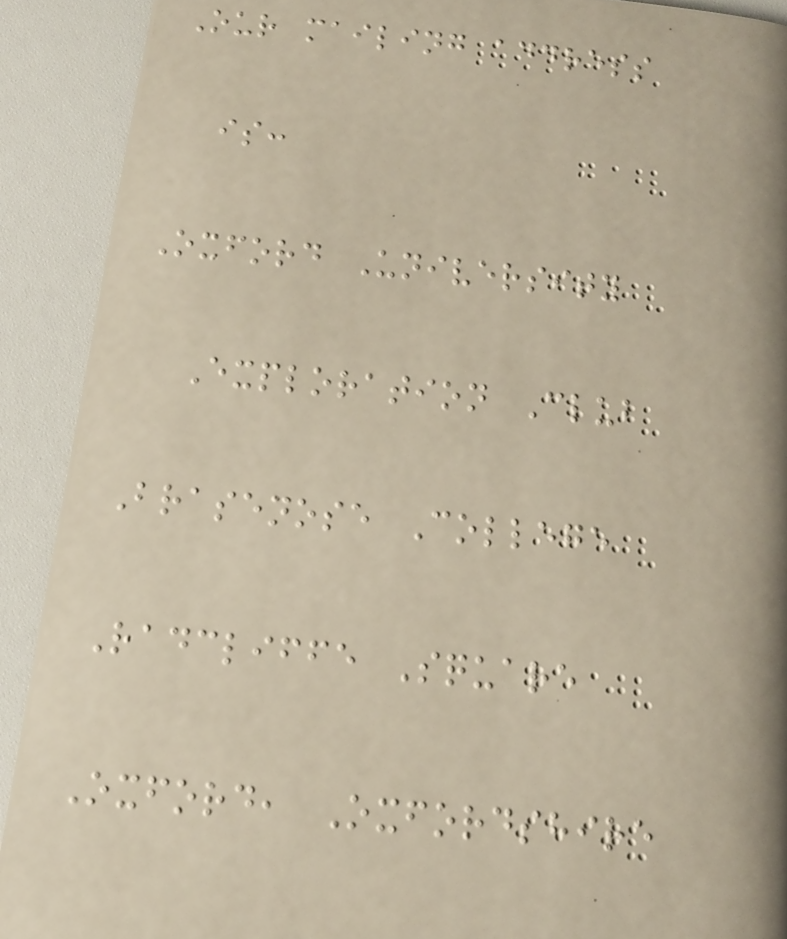Our mailing address
is:
Oxford University
Exploration Club
Brasenose College
Radcliffe Square
Oxford, Oxfordshire
